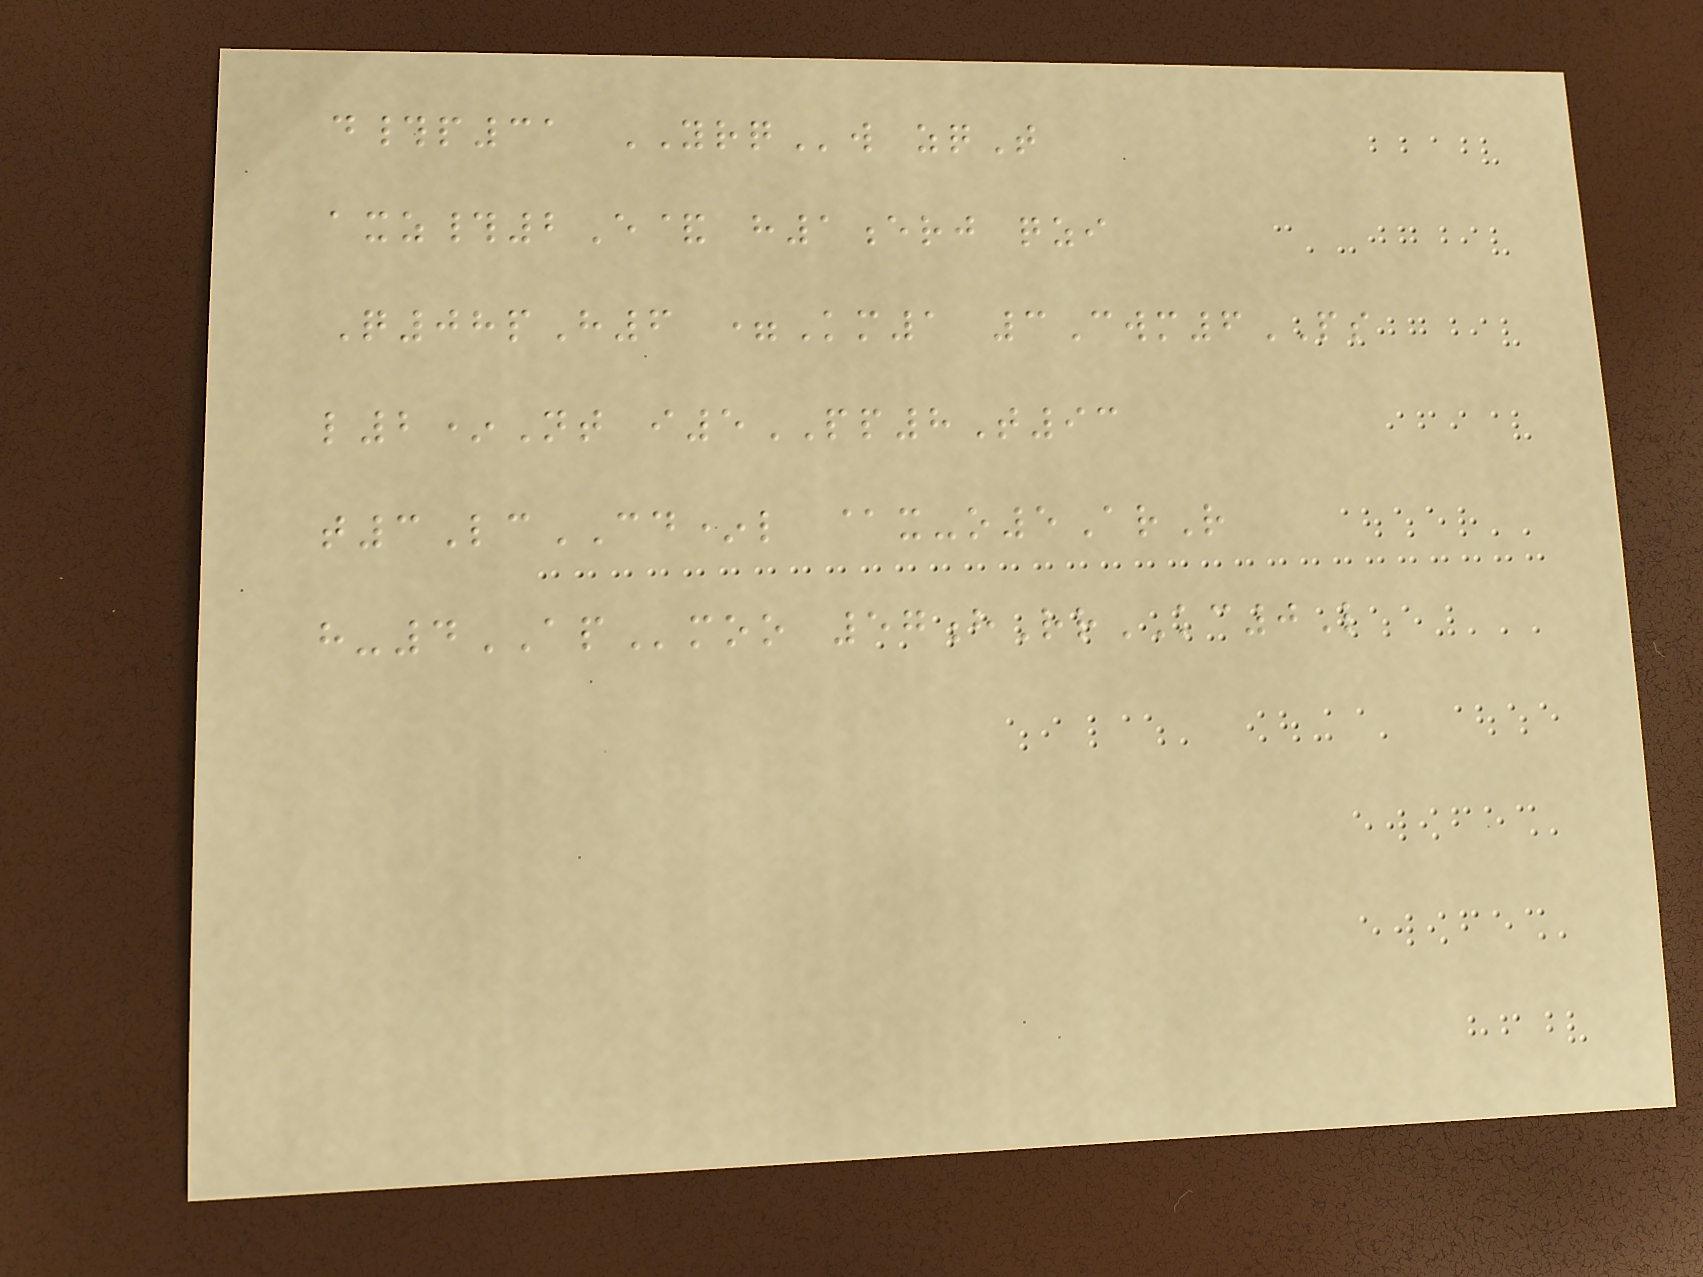d#p31 YRQw zqT
axz#2E& h1erj qzi
Q08pH6 =Km1 3Cwm6PS
l2*Nt i5PP8T93
t3LcCD*l @x-o5ArR
h-4APmoo 57hRrKC0L
